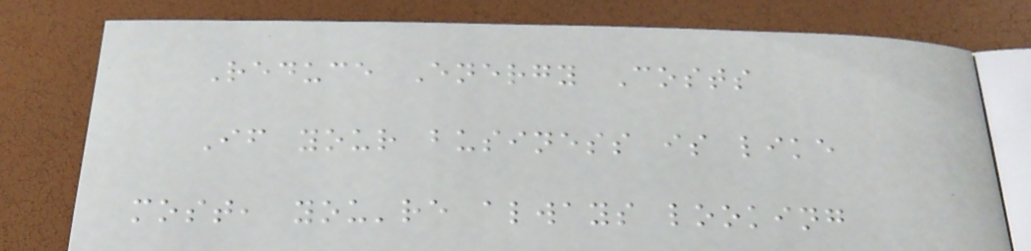Reduce Energy Costs
If your business is like
most, you're always looking
